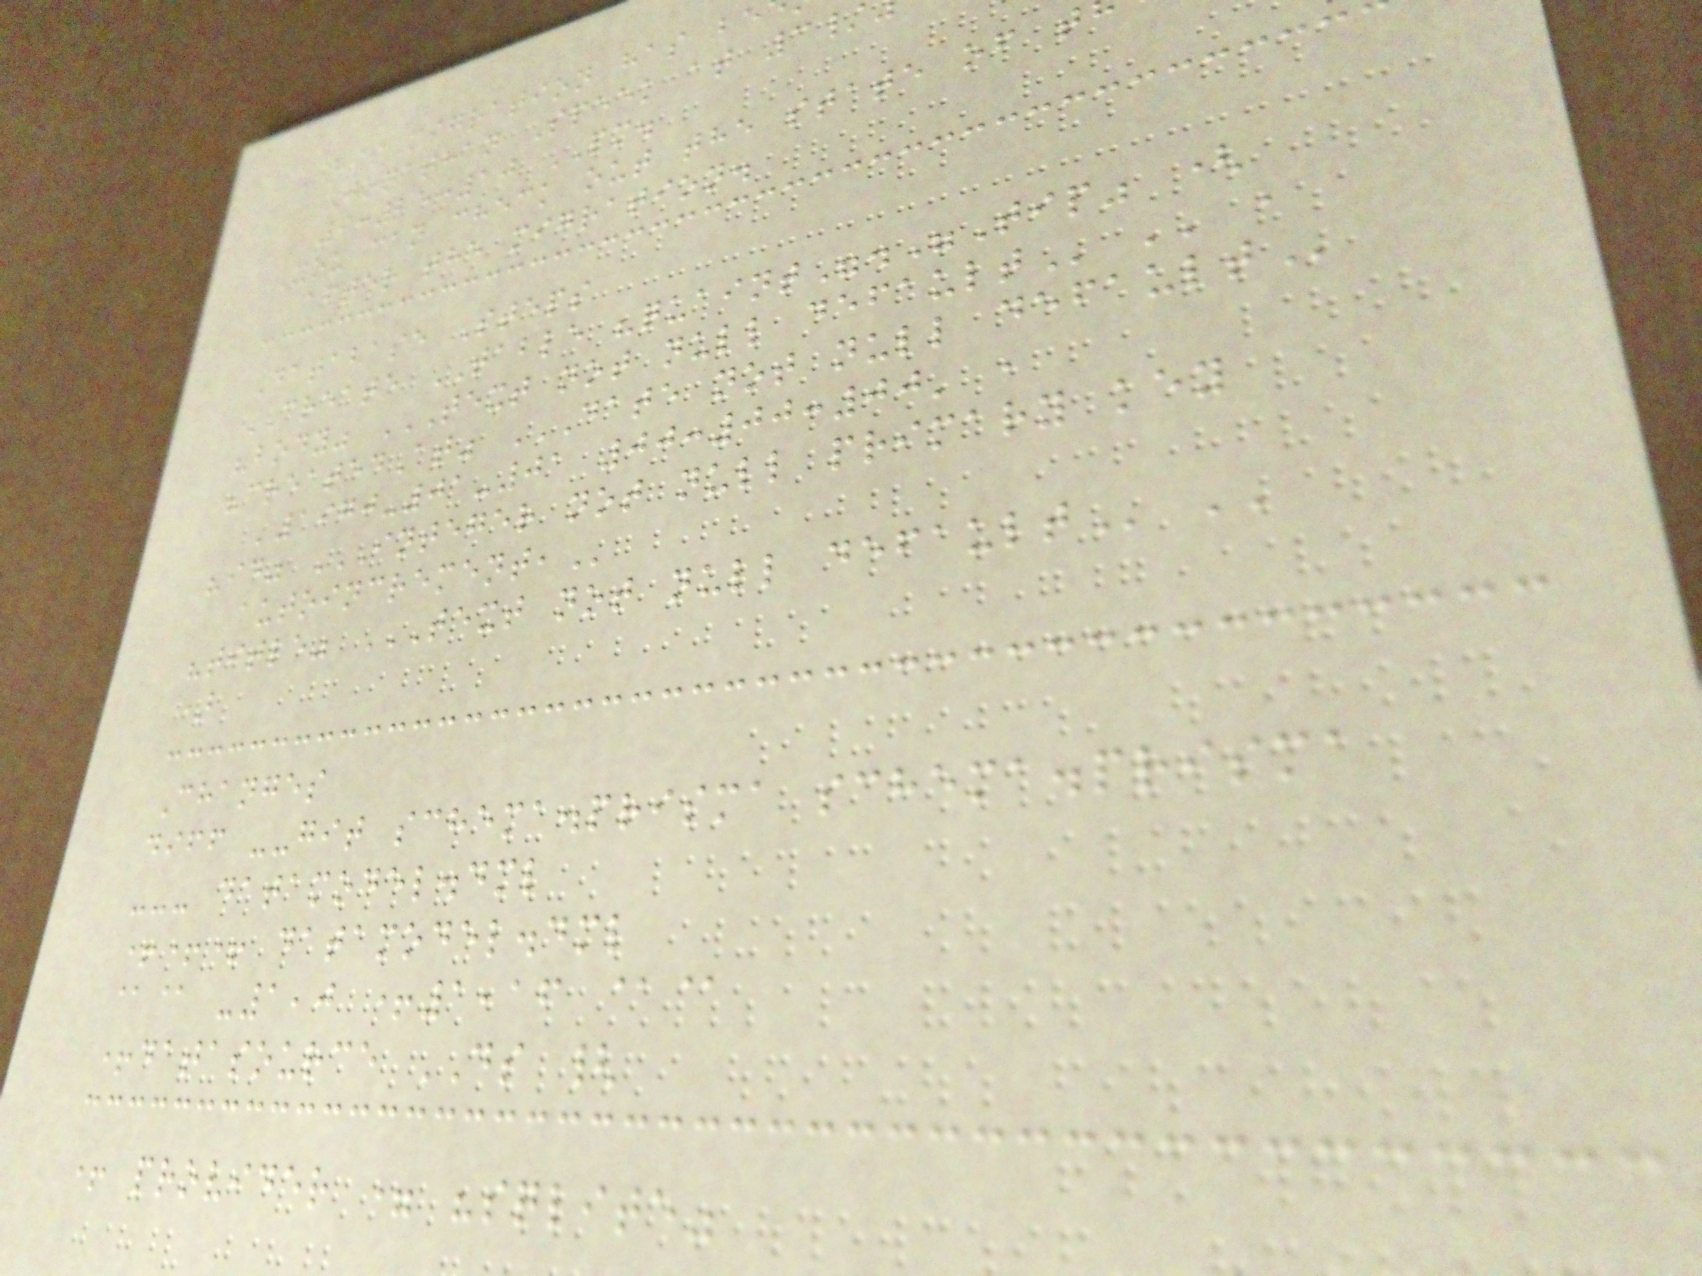This migration has be
Jonathan Speek at 3/
9:25:10 PM.
You can check out the state of t
after the migration.
Database Steps
CREATE TABLE "quaint"."Tip" (
"body" TEXT NOT NULL DEFAULT '' ,
"createdAt" DATE NOT NULL DEFAULT
'1970-01-01 00:00:00' ,
"id" INTEGER NOT NULL PRIMARY KEY
"title" TEXT NOT NULL DEFAULT ''
)
Changes
diff --git schema.prisma schema.prisma
--- datamodel.dml
+++ datamodel.dml
@@ -1,0 +1,16 @@
+datasource DS {
+ provider = "sqlite"
